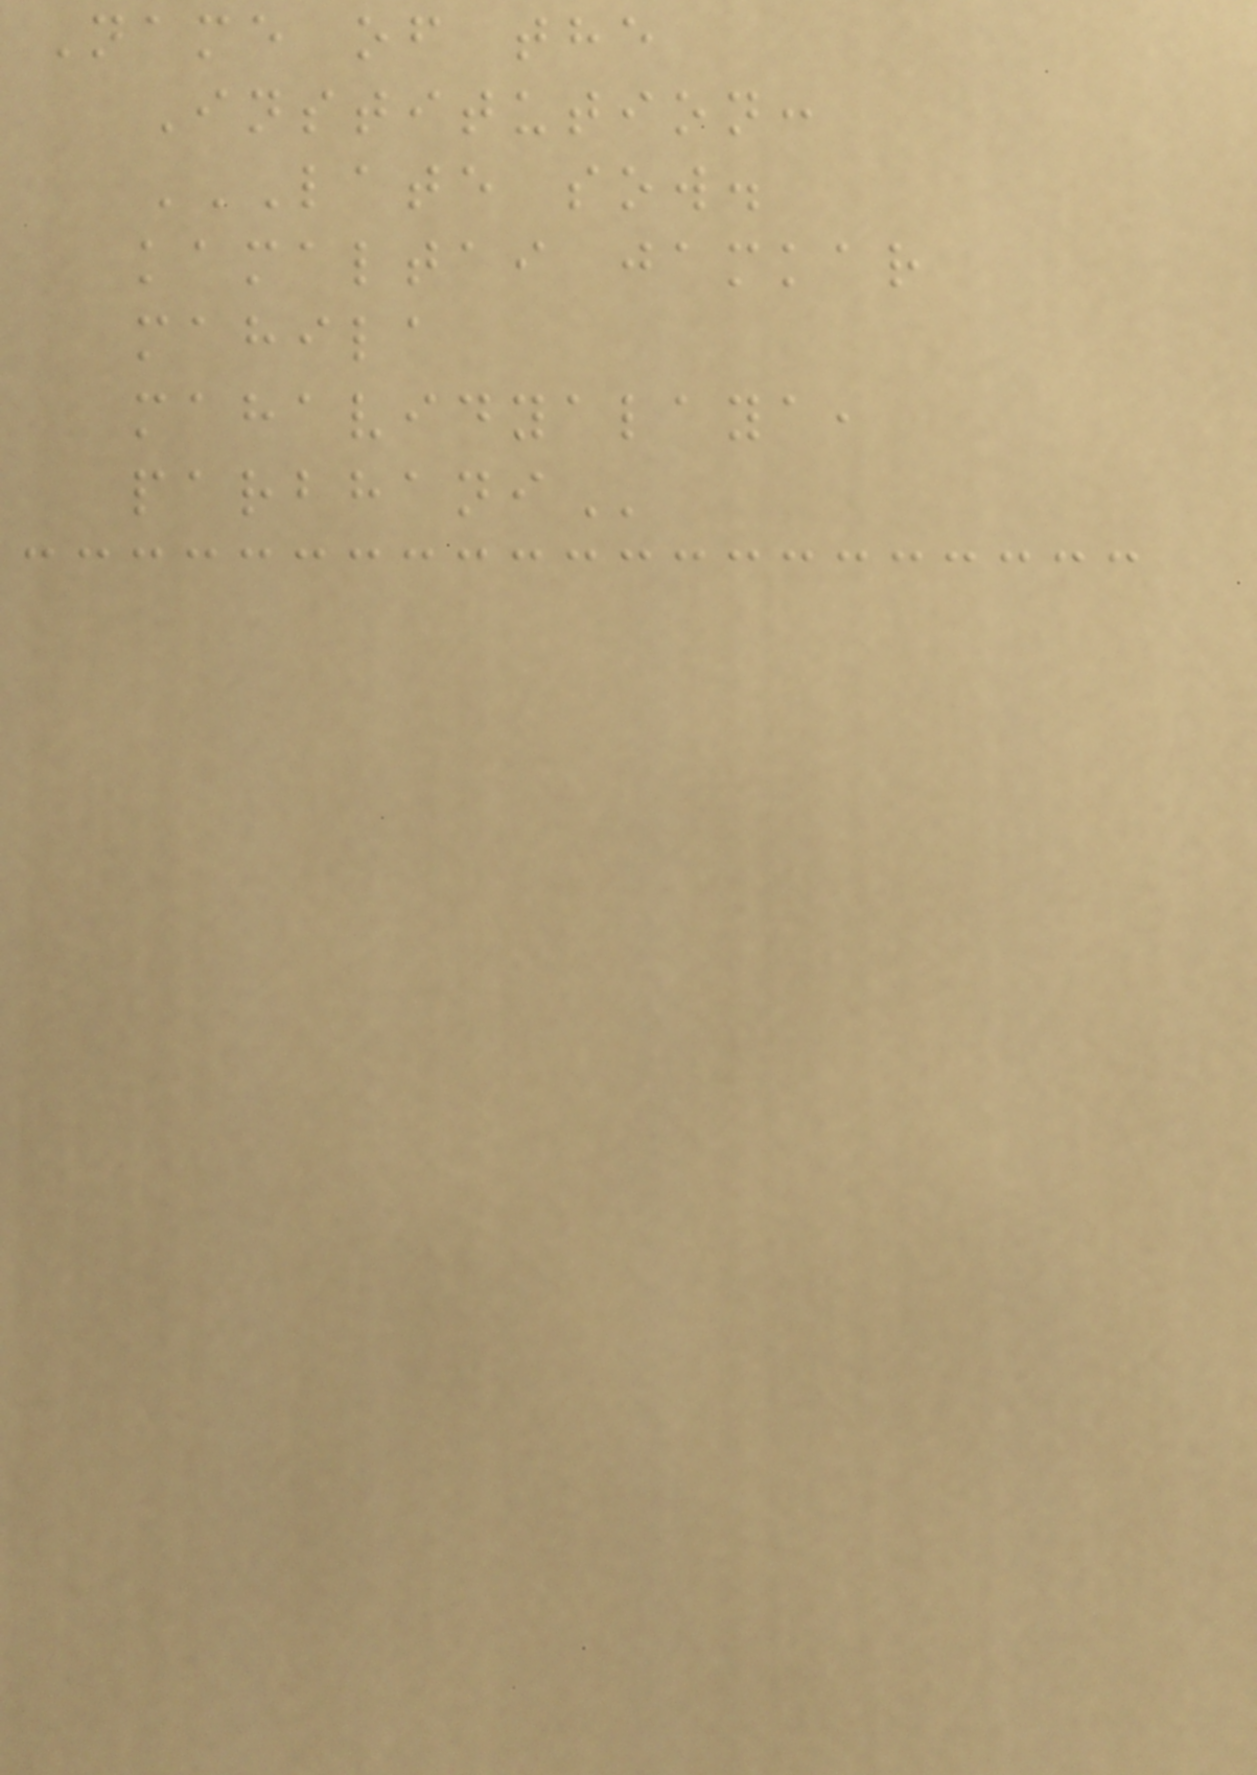Name of the
Institution:
LATE SOW.
KAMALTAI JAMKAR
MAHILA
MAHAVIDYALAYA,
PARBHANI
